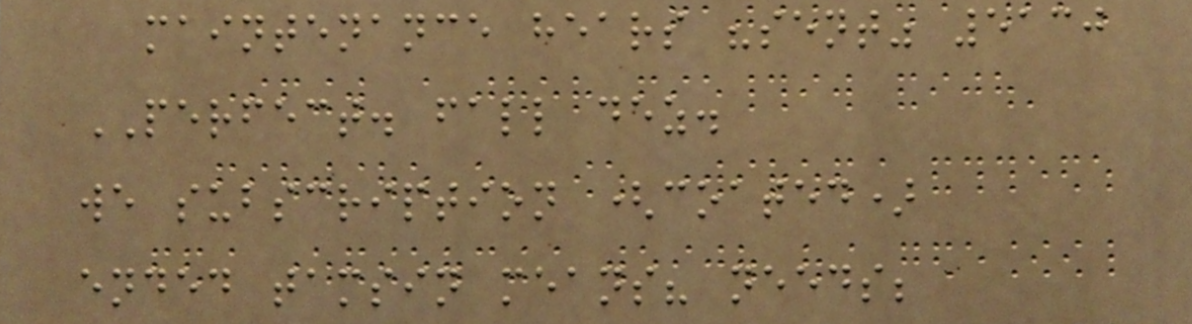maintenance hears "sent" 5130
PERFECT. fall dez.
we subscription (coated)
ended tamsin means? needs;
